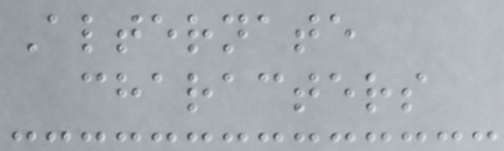Alternate
characters
